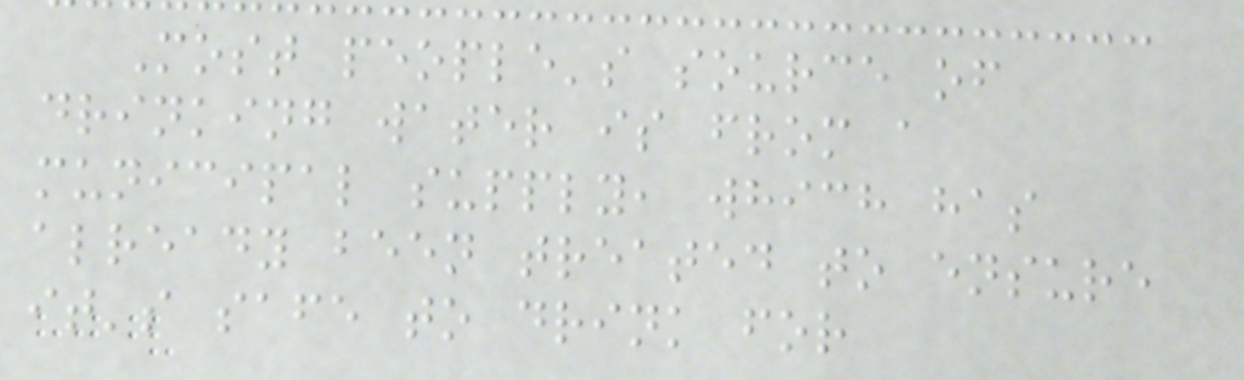Most people's source of
drinking water is from a
municipal supply, which has
already been treated to ensure
it's safe to drink for
